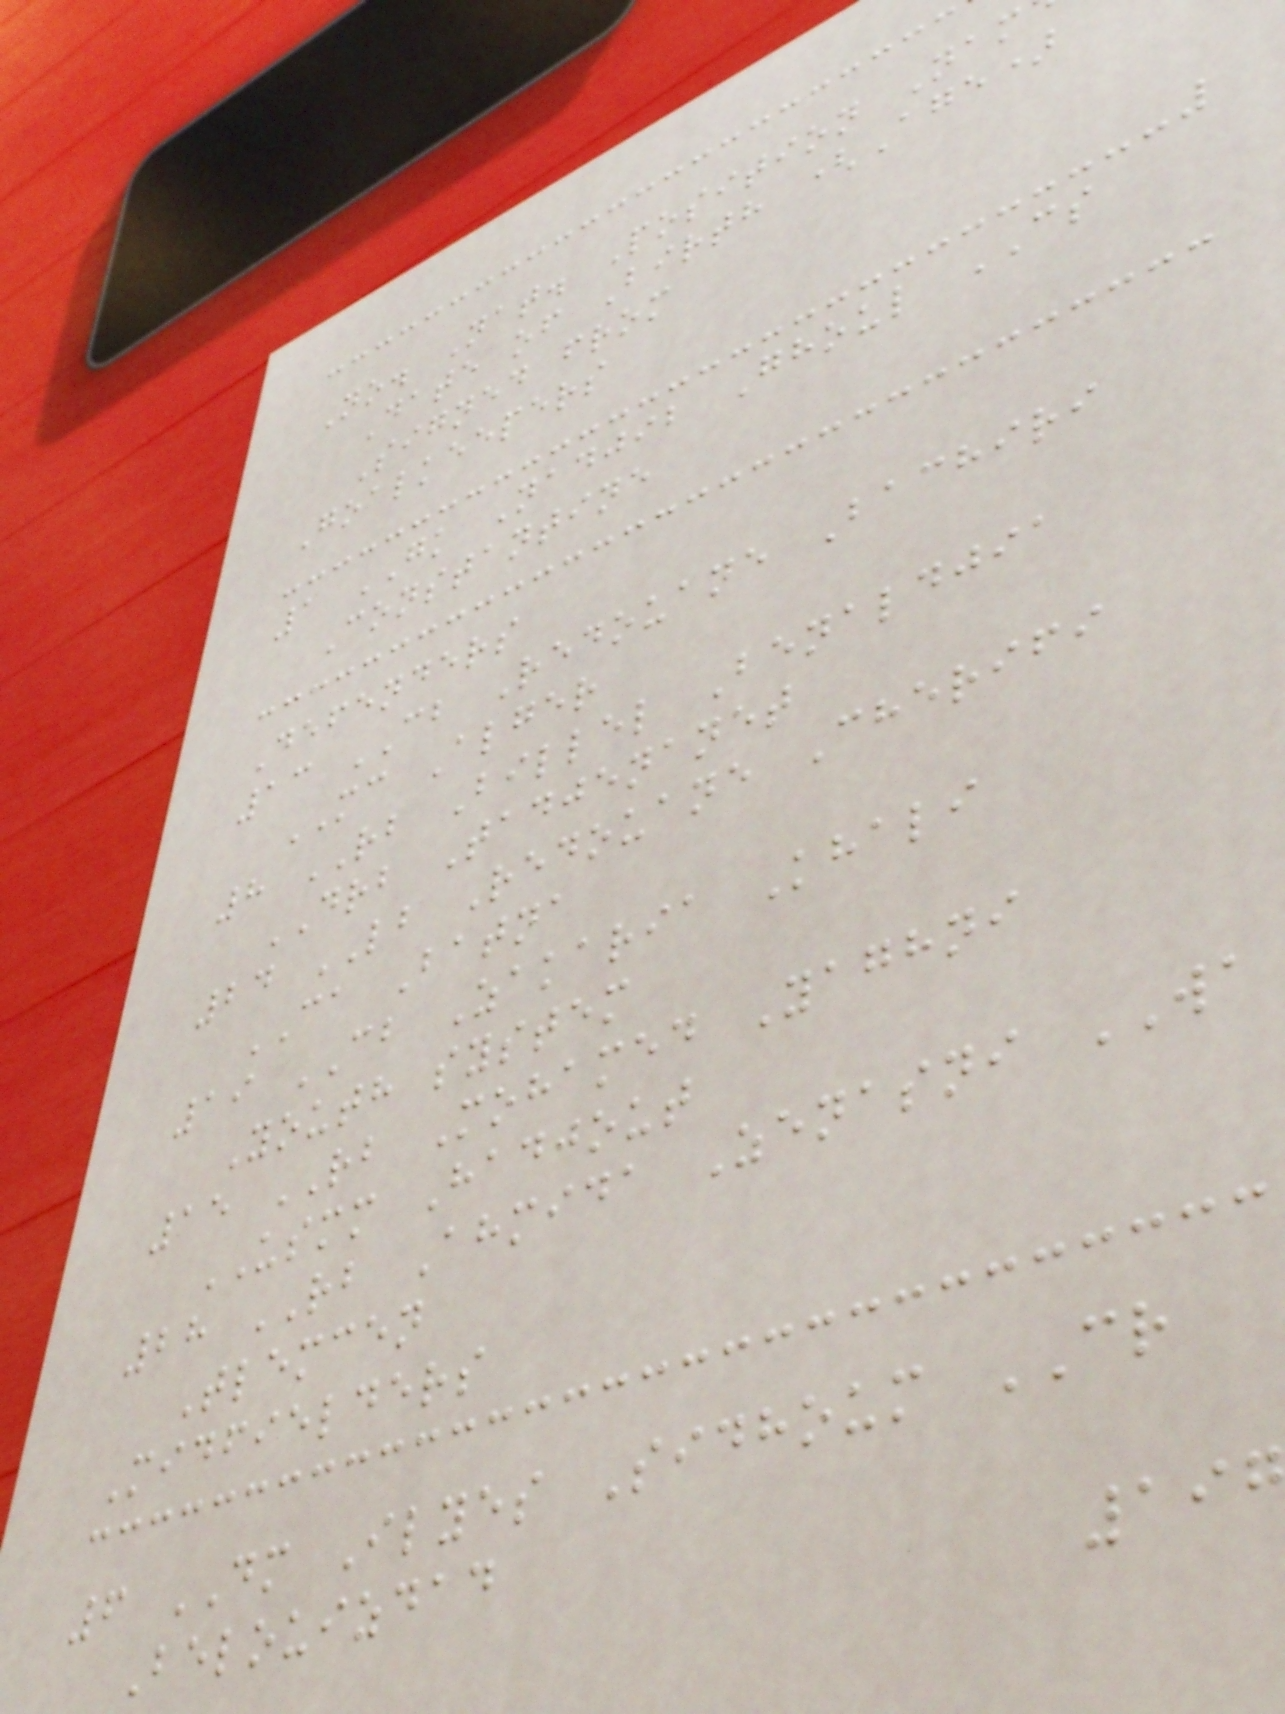No. Nat. Position Nam
Date of Birth (Age)
Signed from
Goalkeepers
1 GK Nadjib Ghoul CS
Constantine
Defenders
13 CB Redouane Bachiri
MC Alger
8 RB Billel Benaldjia
DRB Tadjenanet
24 LB Redouane Cherifi
CA Batna
19 CB Zakaria Khali
Youth system
15 RB Mohamed Yaghni
USMM Hadjout
28 RB Ahmida Zenasni WA
Tlemcen
Midfielders
6 DM Ilyes Sidhoum CR
Belouizdad
197
